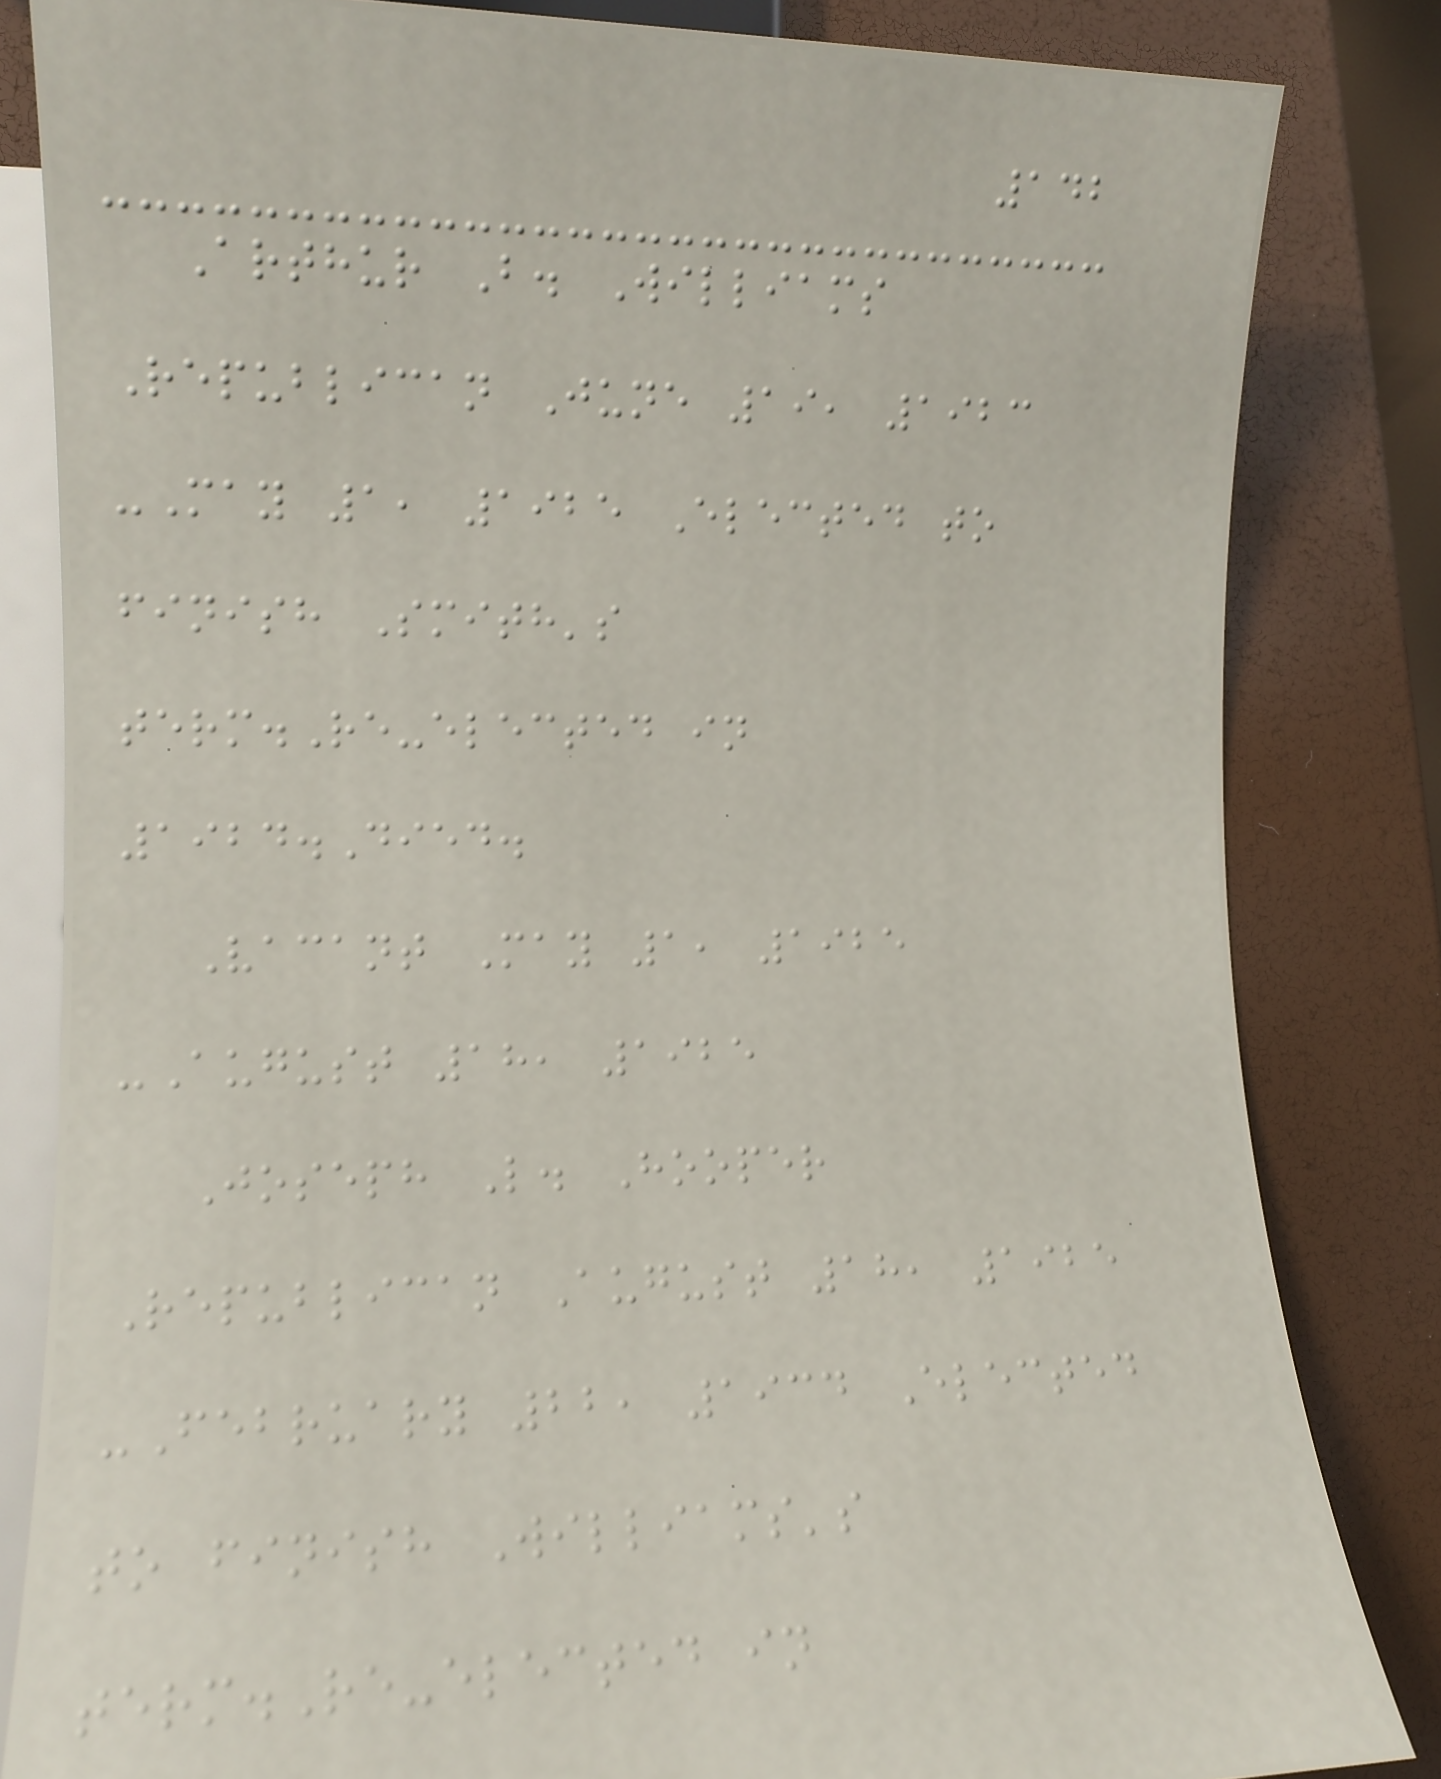142
Arthur B. Williams
Republican June 19, 1923
-May 1, 1925 Elected to
finish Smith's
term.Re-elected in
1924.Died.
Vacant May 1, 1925
-August 18, 1925
Joseph L. Hooper
Republican August 18, 1925
-February 22, 1934 Elected
to finish Williams's
term.Re-elected in
